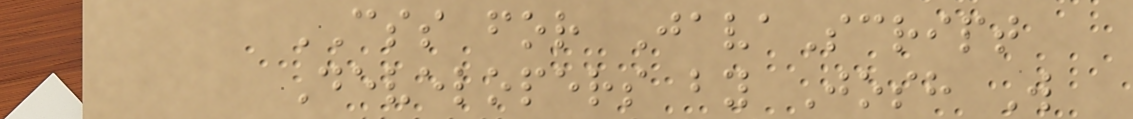CSS for JavaScript
Developers by Josh W
